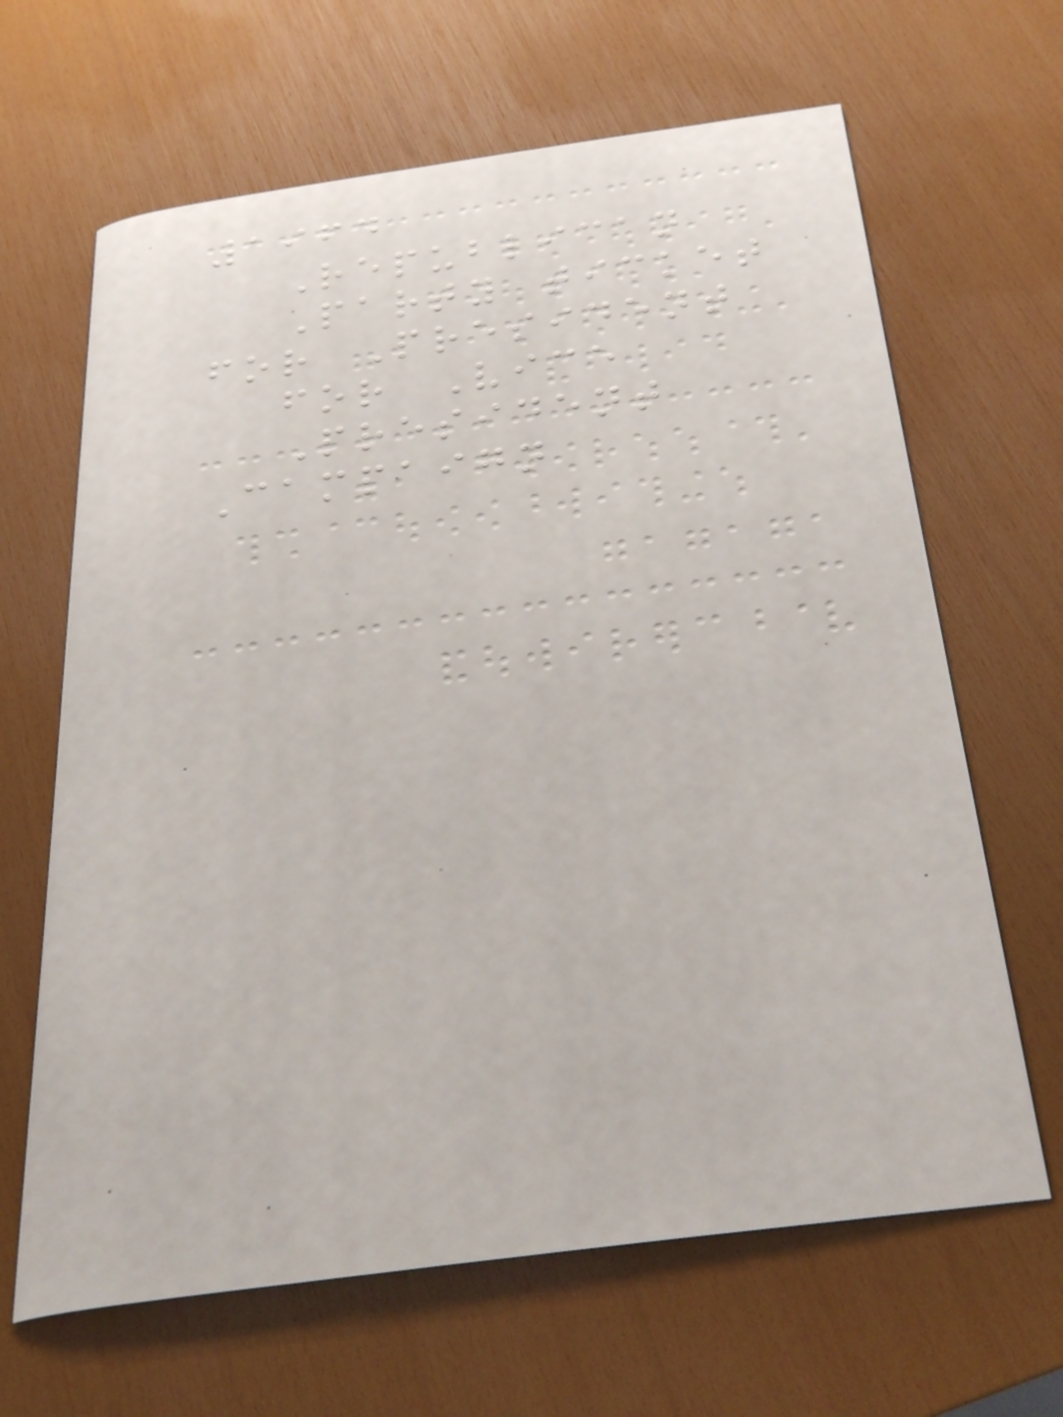1964
Republican
Party ticket
for President
for Vice
President
Campaign
